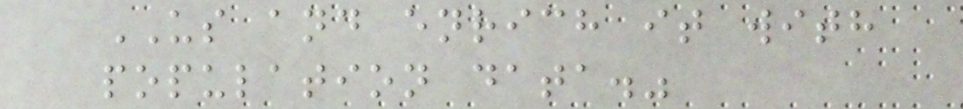US and enrich it with
population data."
